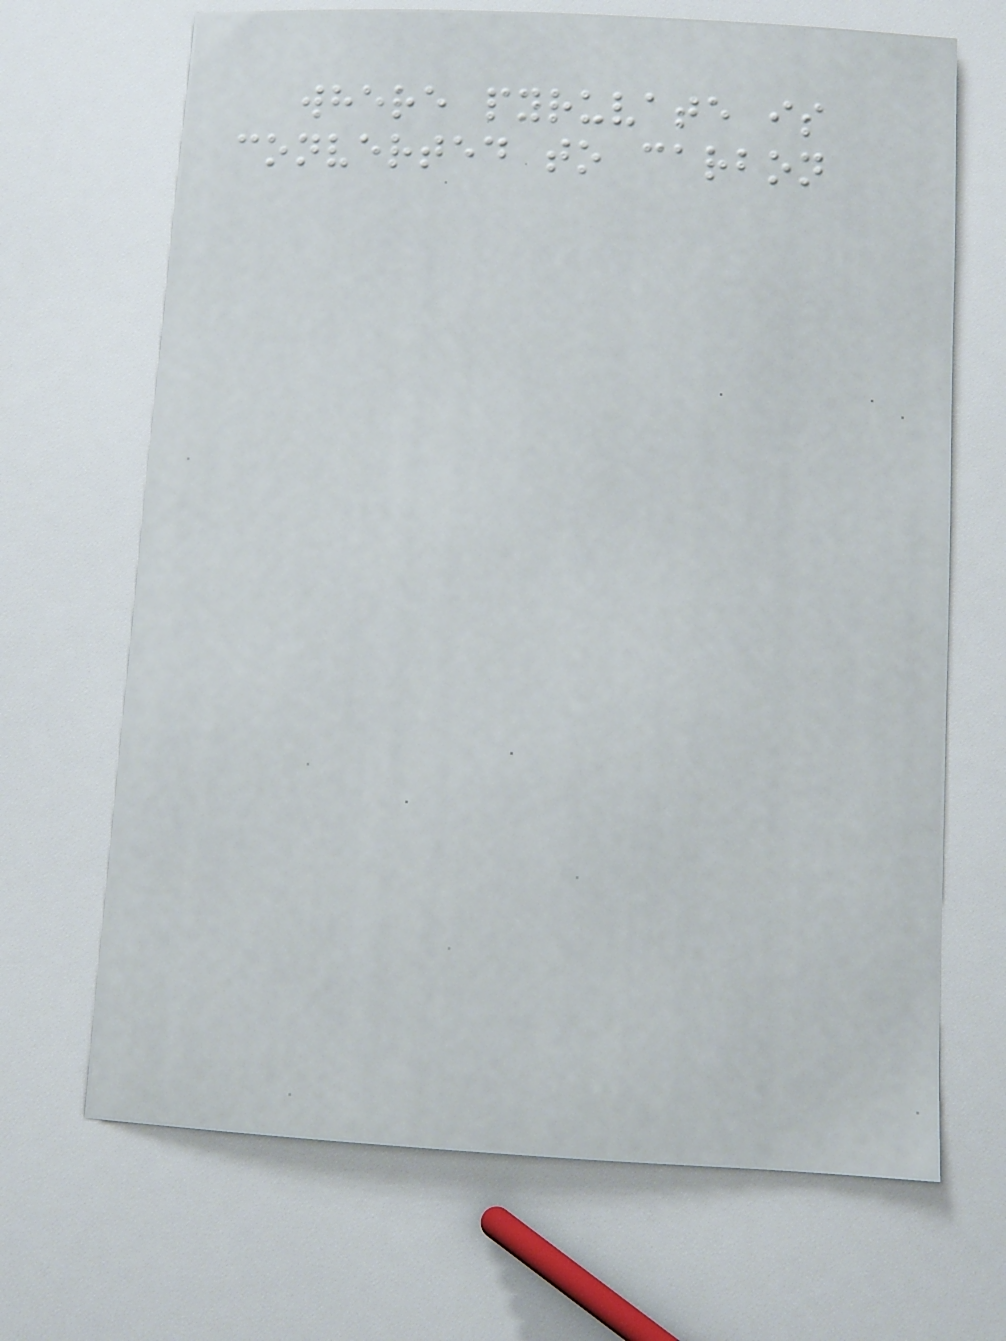where pyruvate is
converted to carbon
